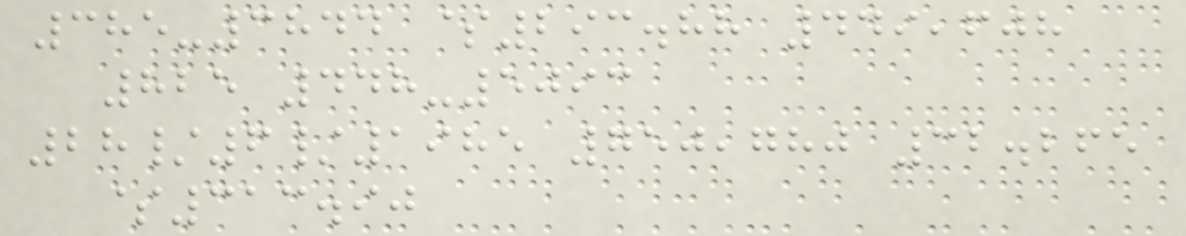385-3844 $293.88 449,608
825 448-5093
28/6/1985 750,780 32.265
$313.90
